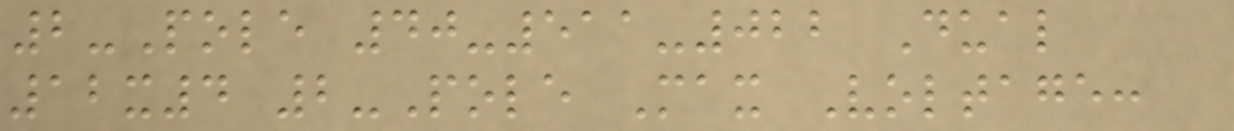2-Pole 40-511-022 Dual
12x4 2-Pole Max Voltage:
